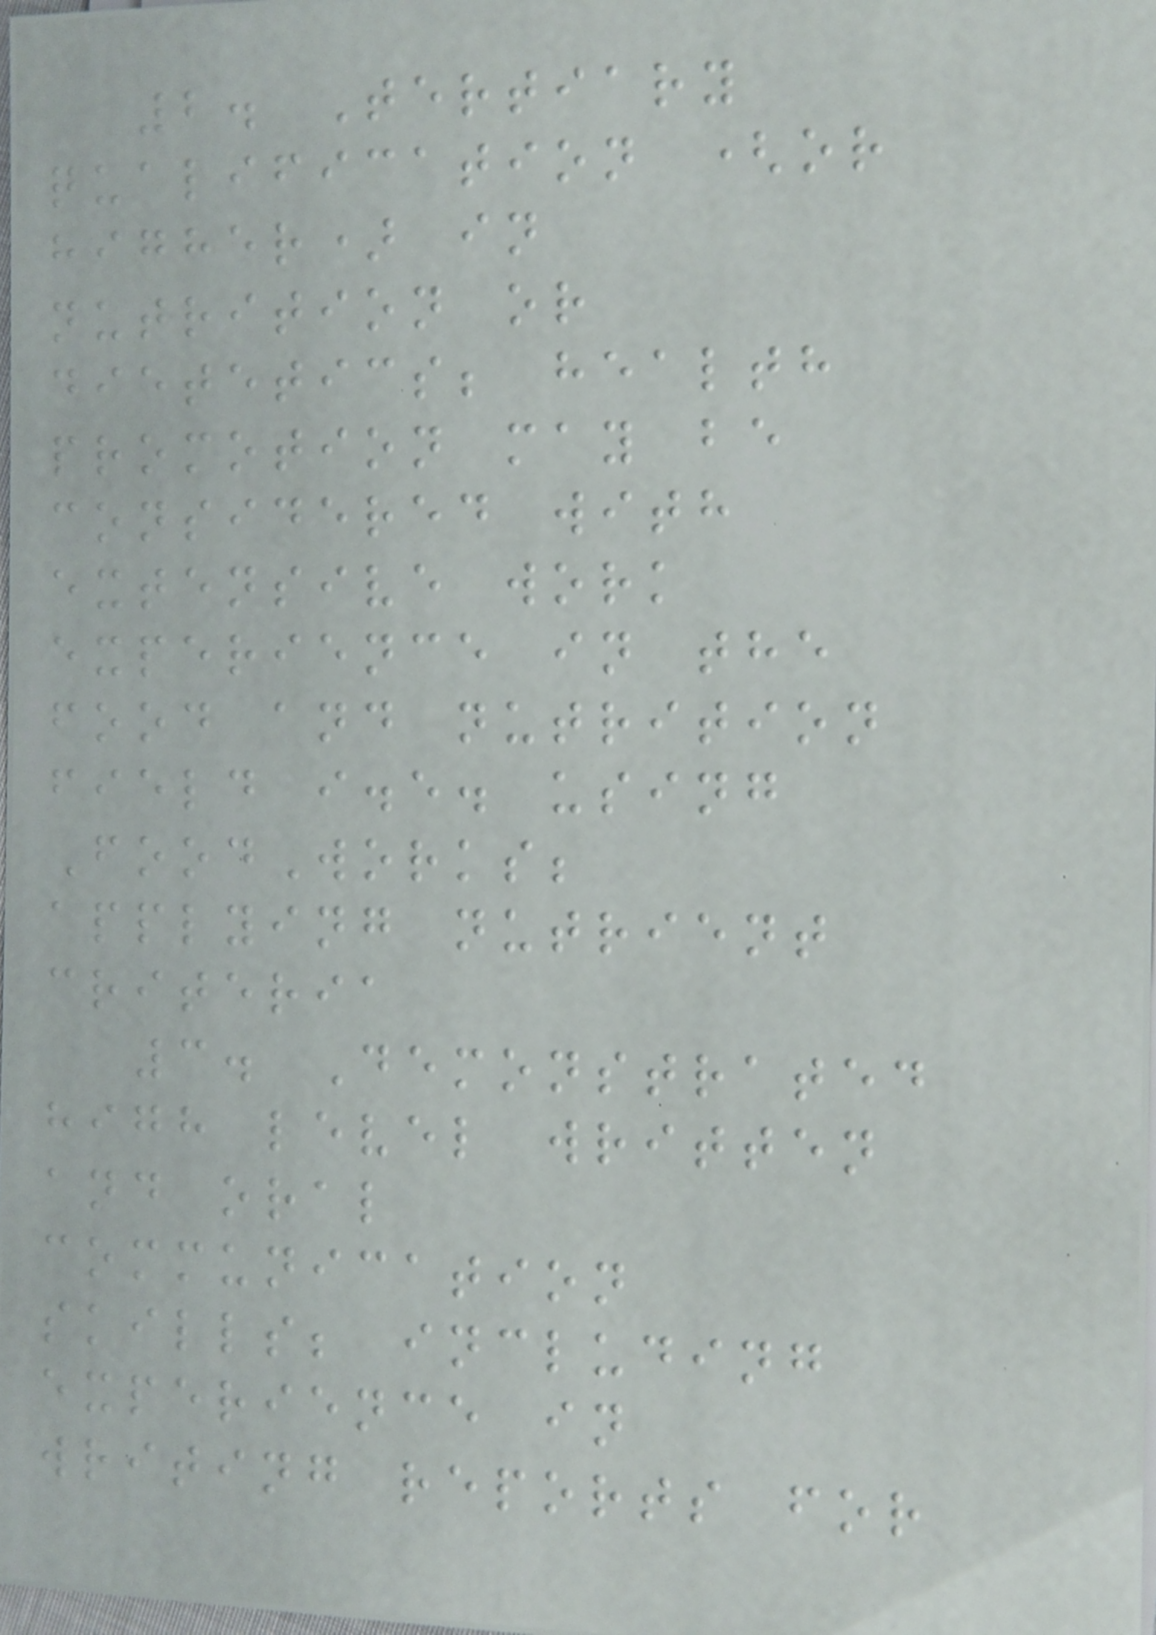2. Tertiary
qualification (or
higher) in
nutrition or
dietetics; health
promotion may be
considered with
extensive work
experience in the
food and nutrition
field i.e. using
FoodWorks;
applying nutrient
criteria
3. Demonstrated
high level written
and oral
communication
skills; including
experience in
writing reports for
